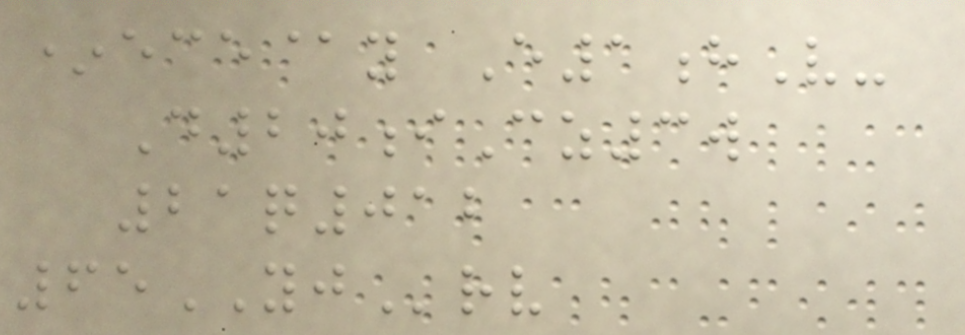*ece@y E1hV-
D20iCz3w
21q012
65YJrv
